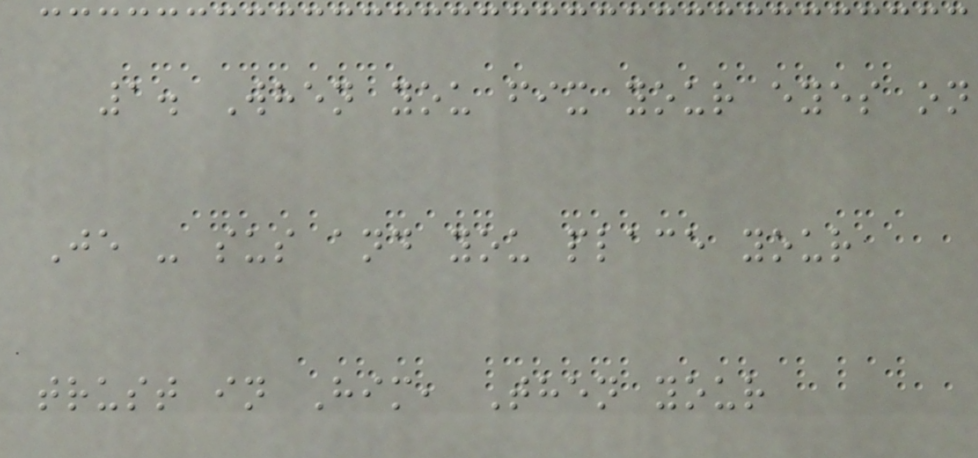1. When you fix your eyes on
Je - sus and you place your
trust in Him, Then your
